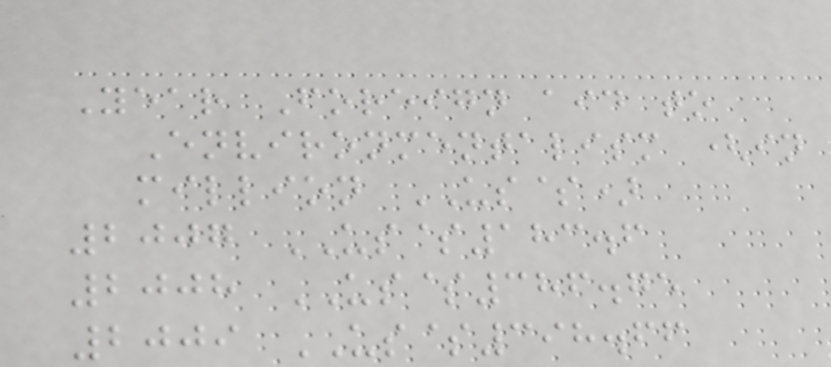Year Foreign aid to
Environmentalism (in
million US$)
2007 US$183.6
2008 US$386.75
2009 US$398.66
